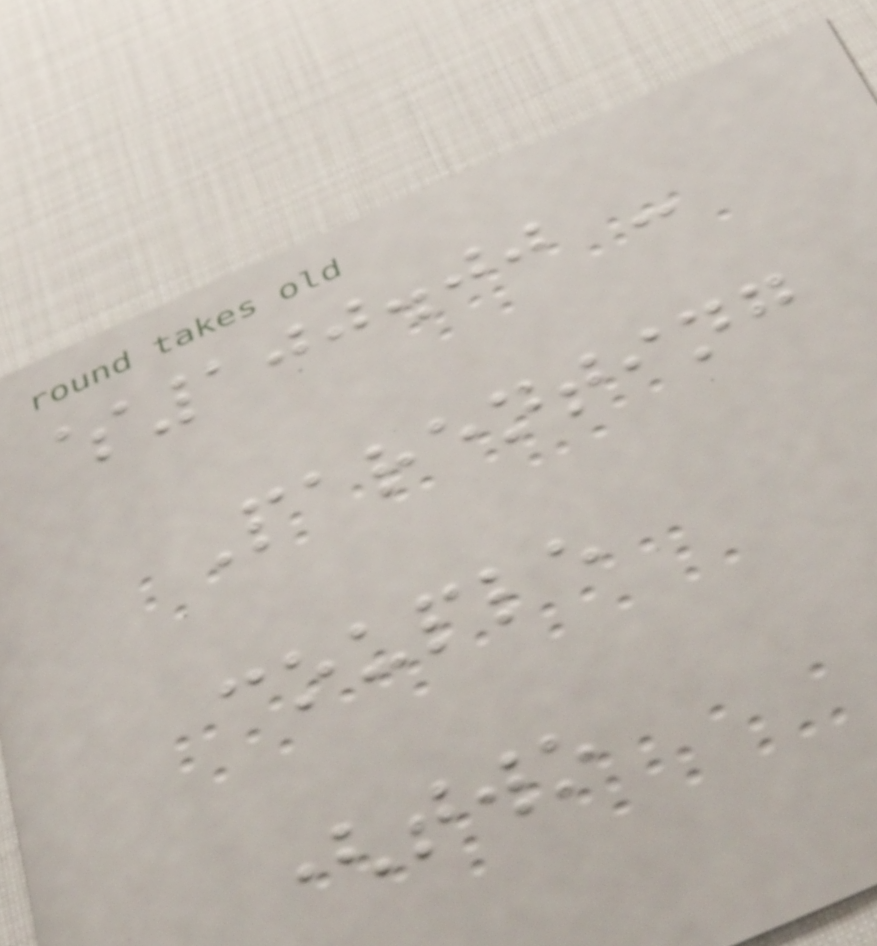$100.00 -
Parenting
couple
(two
